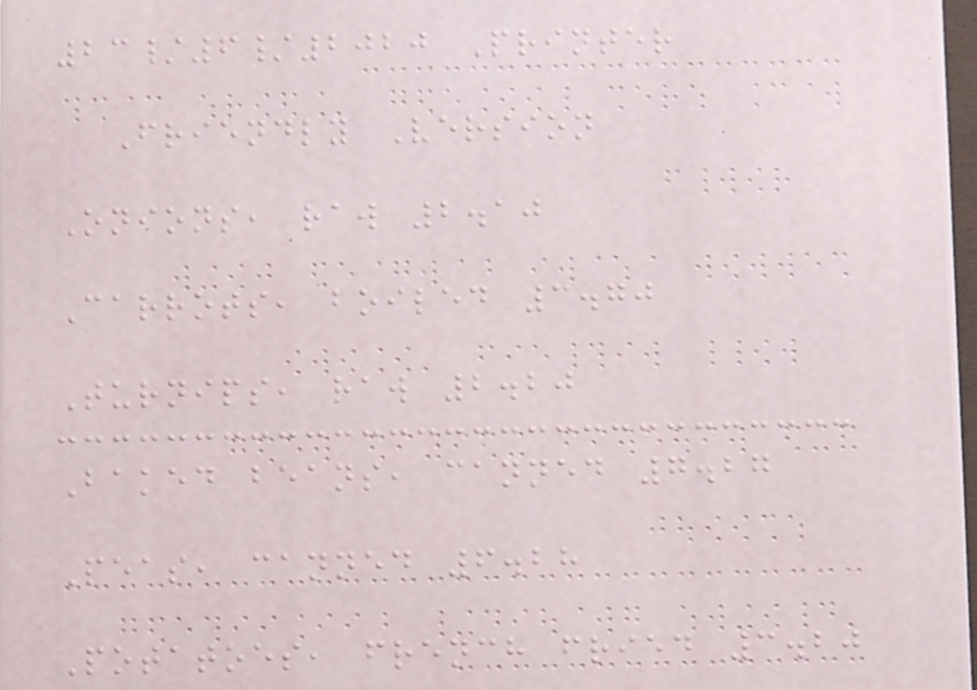23/6/2020 Printer
Friendly Version
Onions, raw 2.10
Carrots, boiled 3.70
Turnips, raw 2.20
Baked beans, canned 7.27
Peas, canned 6.28
Potatoes, french fried 3.20
